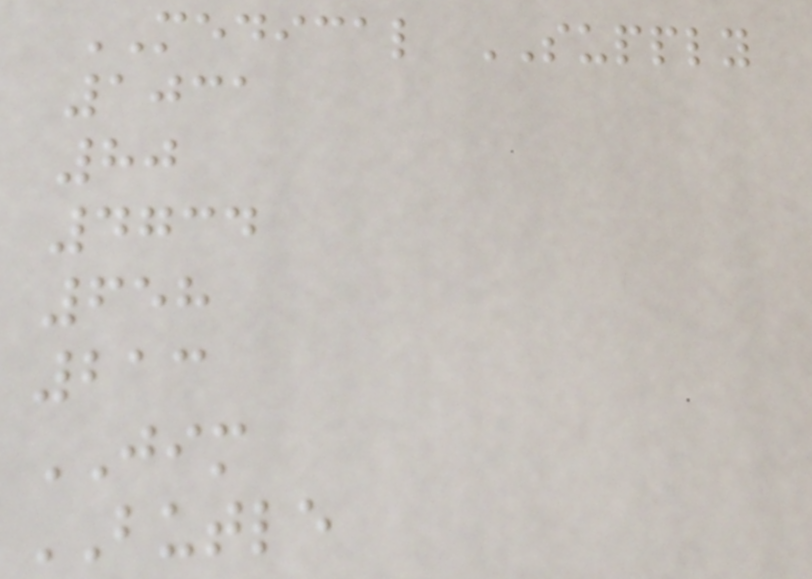MEDICAL SUPPLY
1031
80
4734
658
213
JIM
BUTLE
